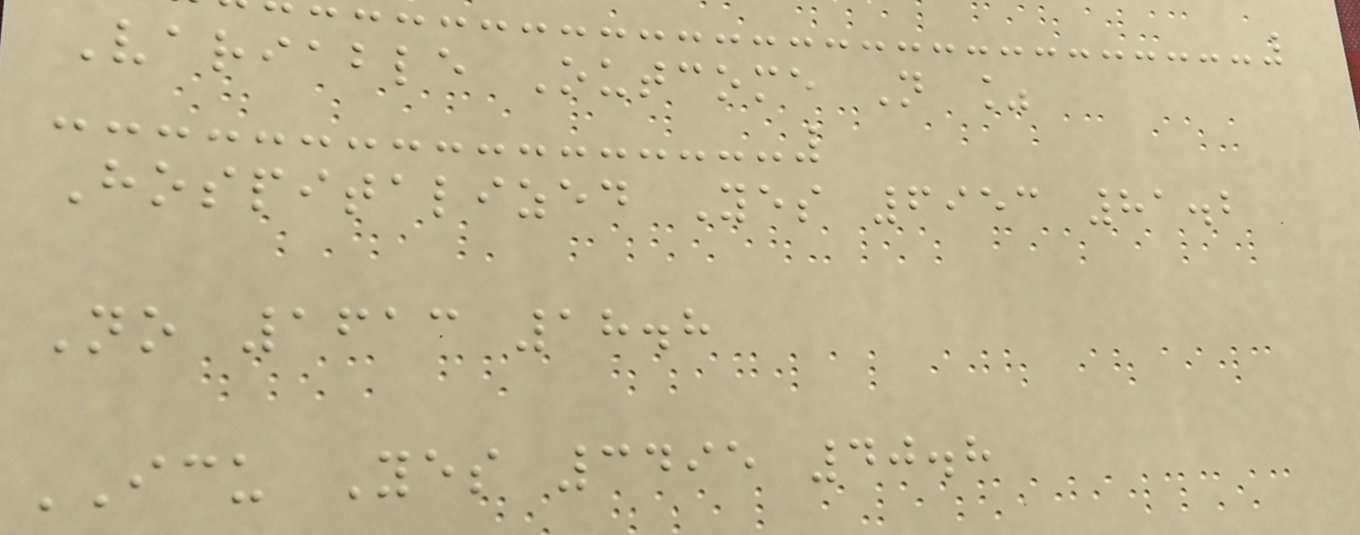Variable Outcome N %
Hospitalized Yes 6953 81.2
No 1613 18.8
ICU Yes 3495 40.8
